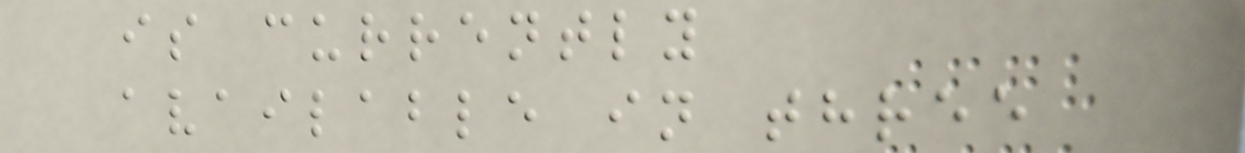is currently
available in three
